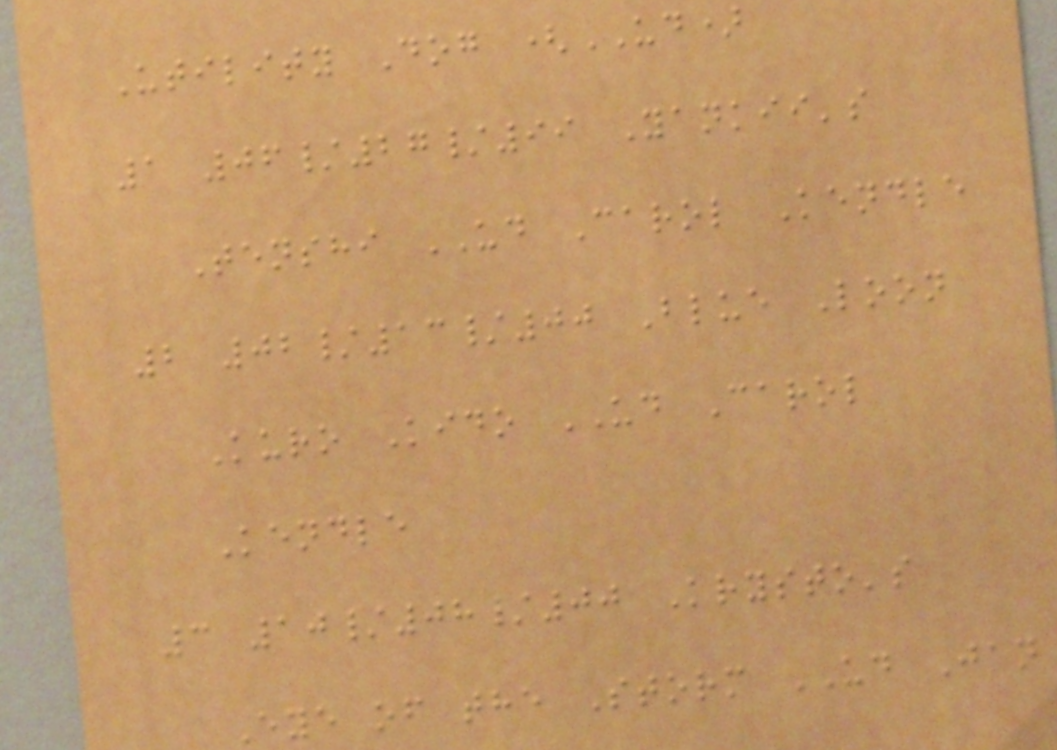Utility Dog (UD)
1 06/27/99 Yankii's
Tenshi UD Carol Kendle
2 02/13/00 Blue Loon
Kuro Kido UD Carol
Kendle
3 10/08/00 Krysto's
Eye of the Storm UD Jan
